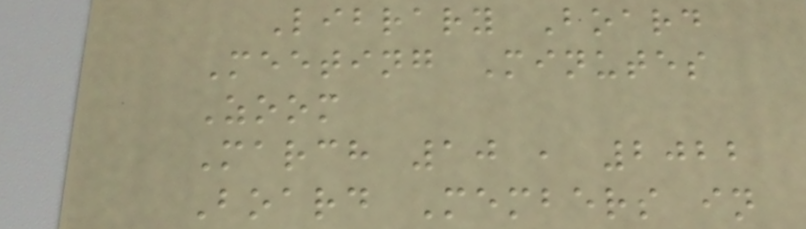Library Board
Meeting Minutes
Zoom
March 10 , 2022
Board Members in
